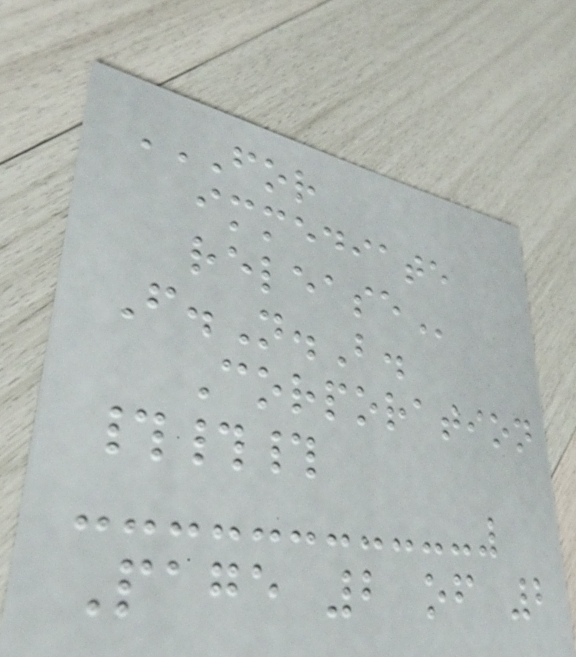FOR
IMMEDIATE
RELEASE
F.N.B.
Corporation
###
Page 2 of 2
